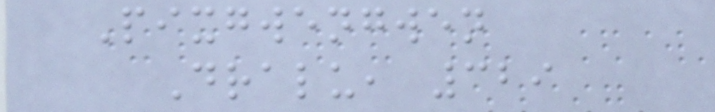Pixgwengwen
Dralu, 329
